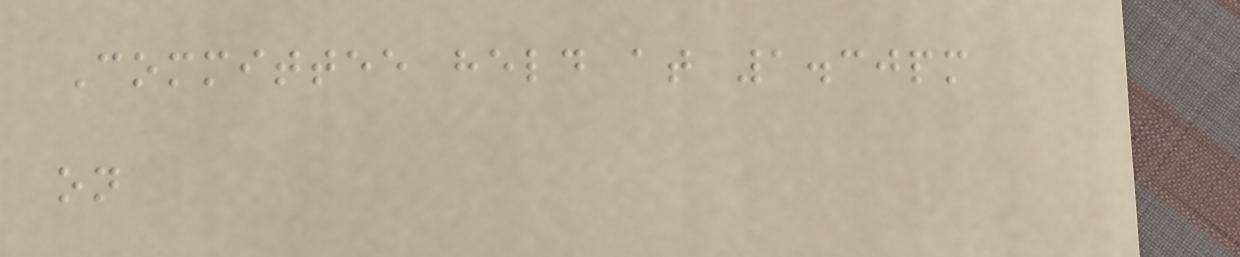Committee held at 1.30pm
on
